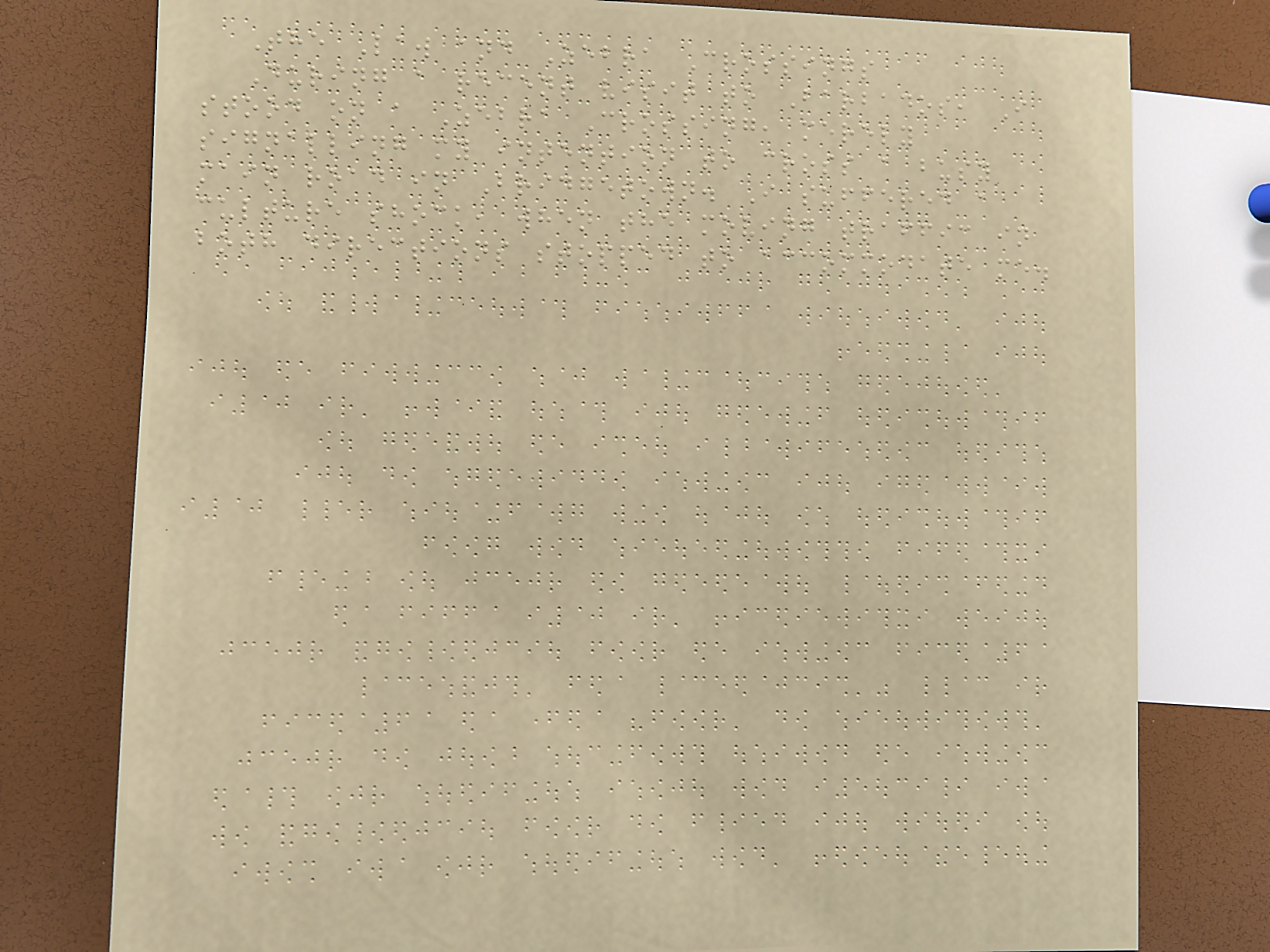The Law and Zebra Crossings
During a recent visit to Barbados, I
stood on a Zebra Crossing, merely
signalling my intention to cross a busy
main road in Bridgetown. I suffered a
culture shock, when the moving traffic in
both directions stopped to accommodate me.
